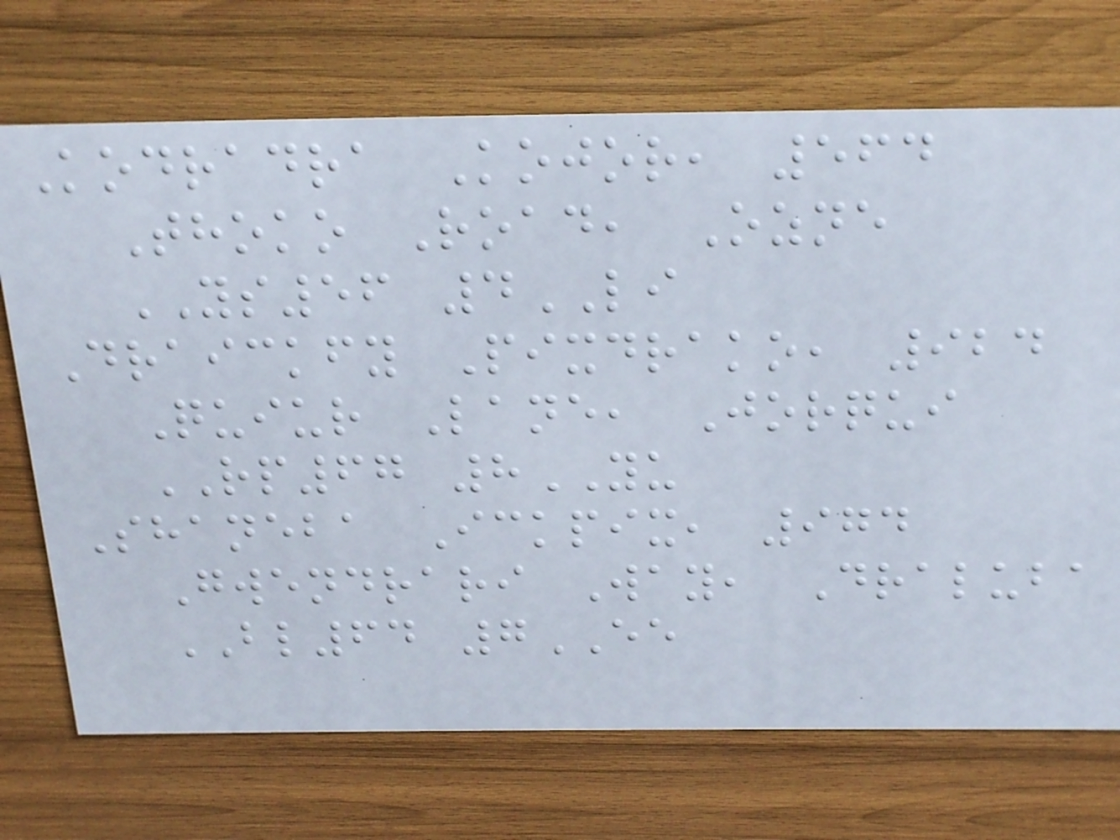Kodradra Kojor, 564
Thoko Road, Ozne
YS56 4LI
Draickfy Pixdrako, 924
Quiur Lane, Jorqui
RP67 8YU
Shaneba Ickpix, 974
Gwendrari Way, Draluba
BL64 7EE
